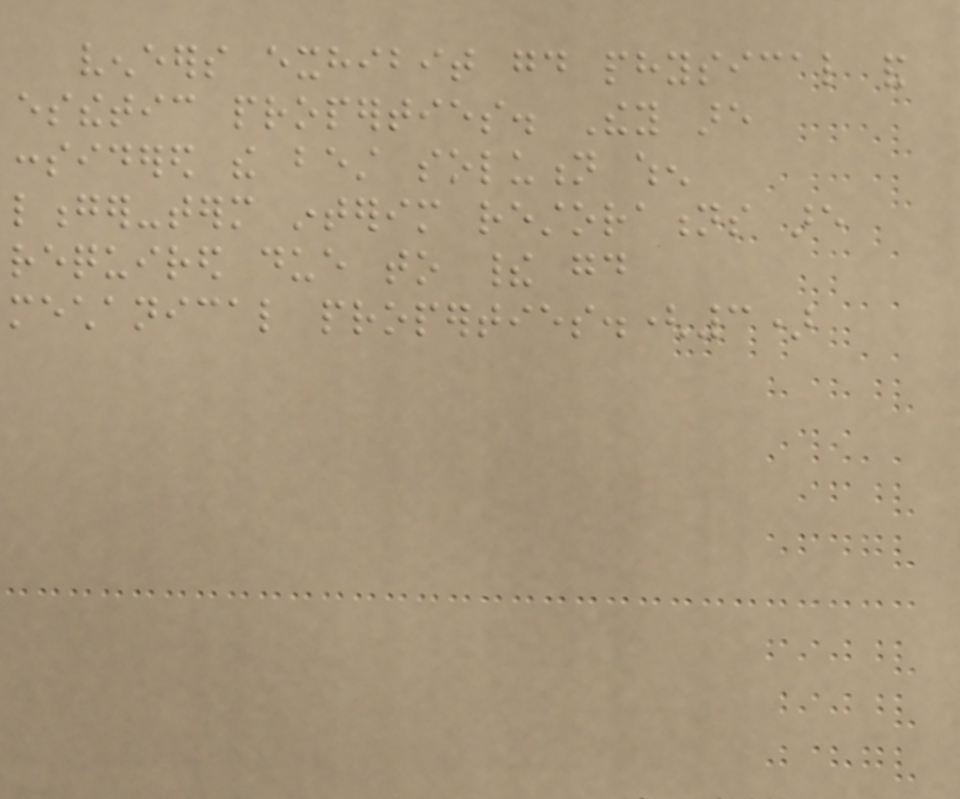veneers exhibit good physical and
esthetic properties. They are
considered the best solution when
longer-term interim restorations are
required due to their good
mechanical properties.(3)
